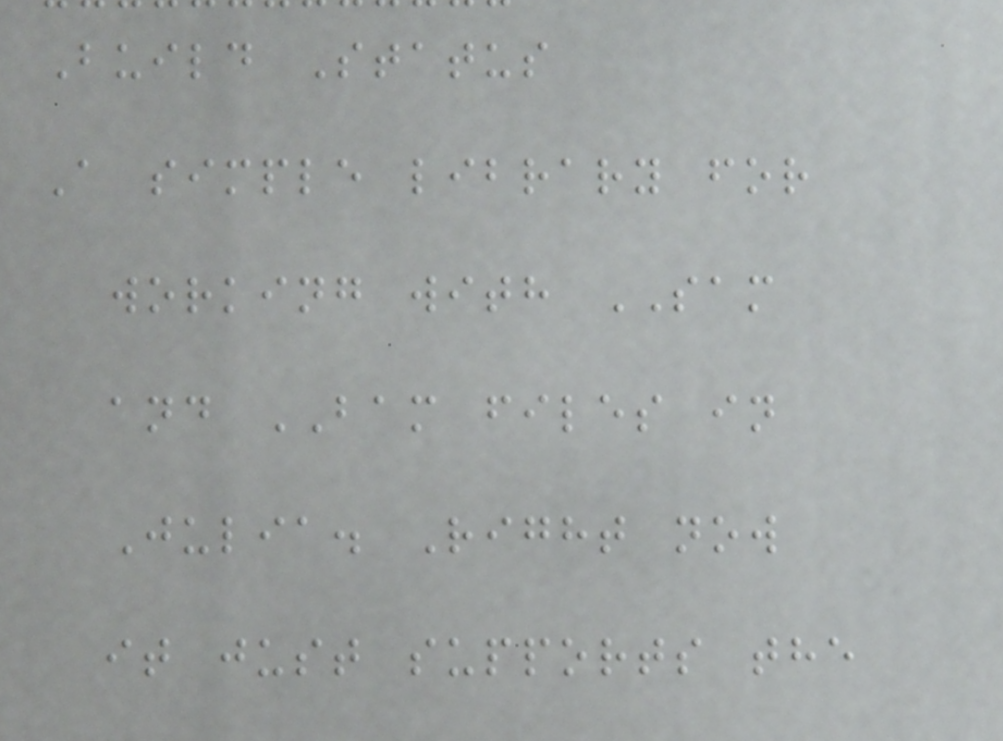Build Status
A simple library for
working with SAM
and BAM files in
Julia. Right now
it just supports the
